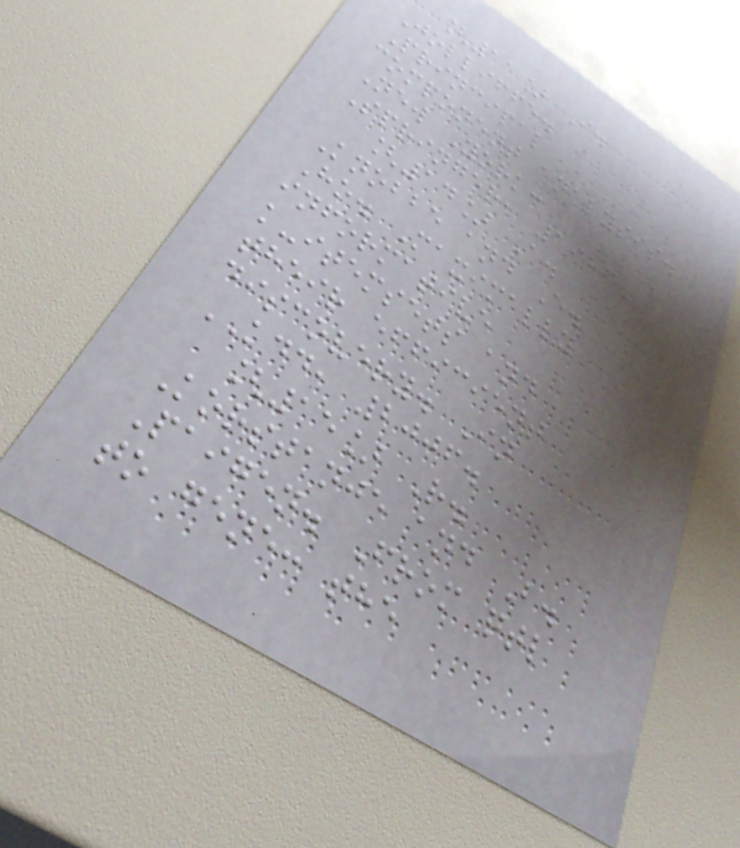[11] I.
Jolliffe.
Principal
component analysis.
New York:
Springer, 1986.
[14] A.
Knobbe and E.
Ho. Maximally
informative
k-itemsets and
their efficient
discovery. In
KDD, 2006.
[15] R.
Korstanje and B.
Paigen. From qtl
to gene: the
